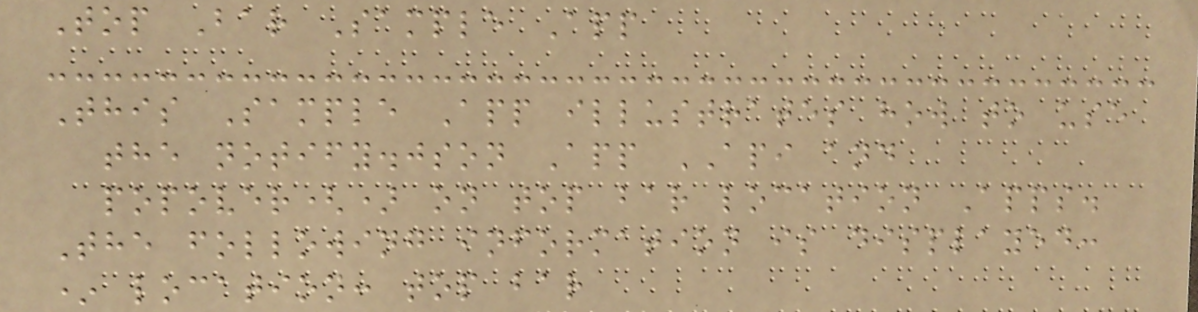Top Bar Sample App
This Sample App illustrates how to use
the notify.json App API and
popover() on top bar location Apps.
The following information is displayed:
* location: top bar
